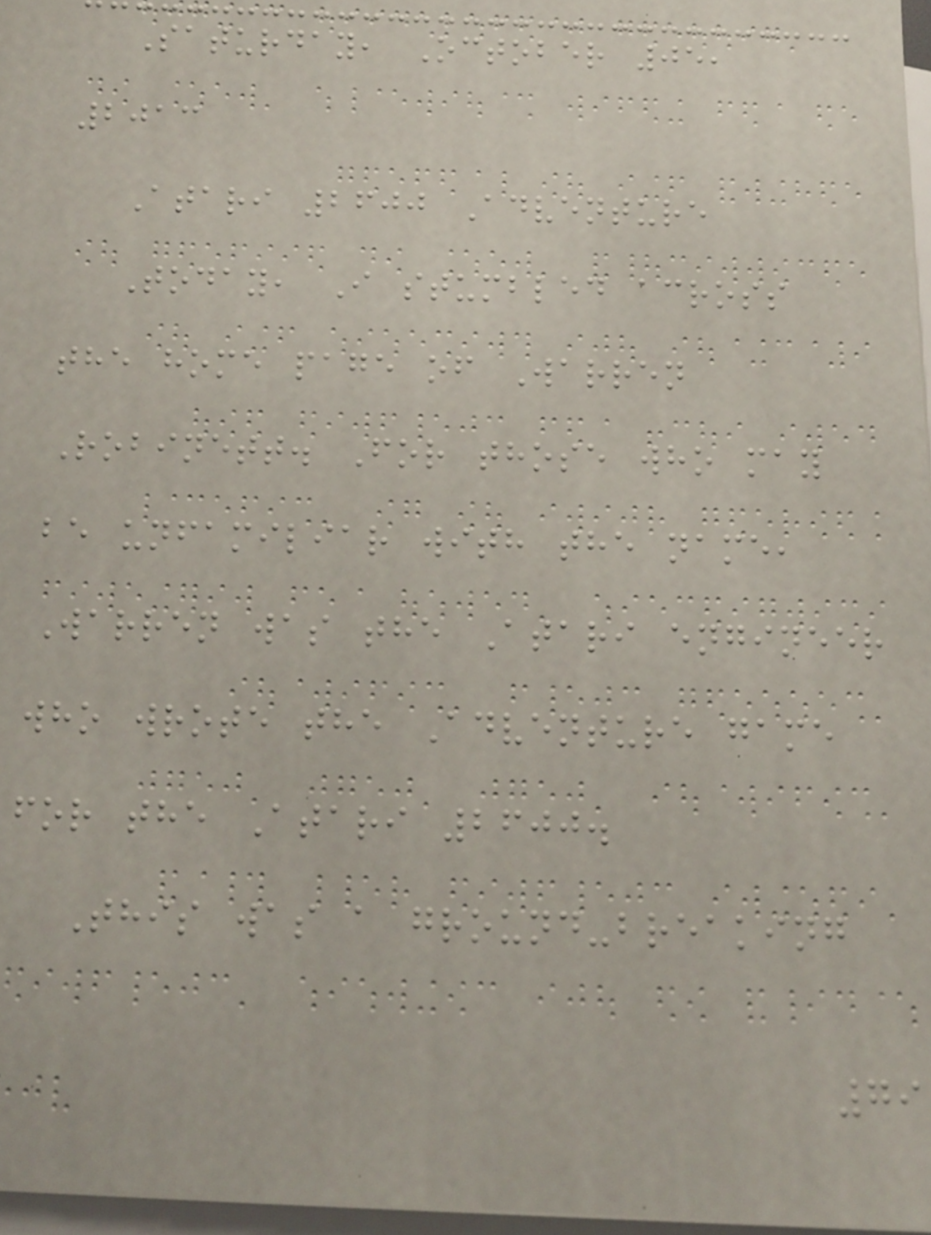Saturday, October 05,
2013
Atari 2600 Adventure
Today, I stumbled across
the home page of Warren
Robinett. For those who may
be unfamiliar with the name,
Warren was the Atari engineer
who wrote the Adventure game
for the Atari 2600.
This was a ground-breaking
79
